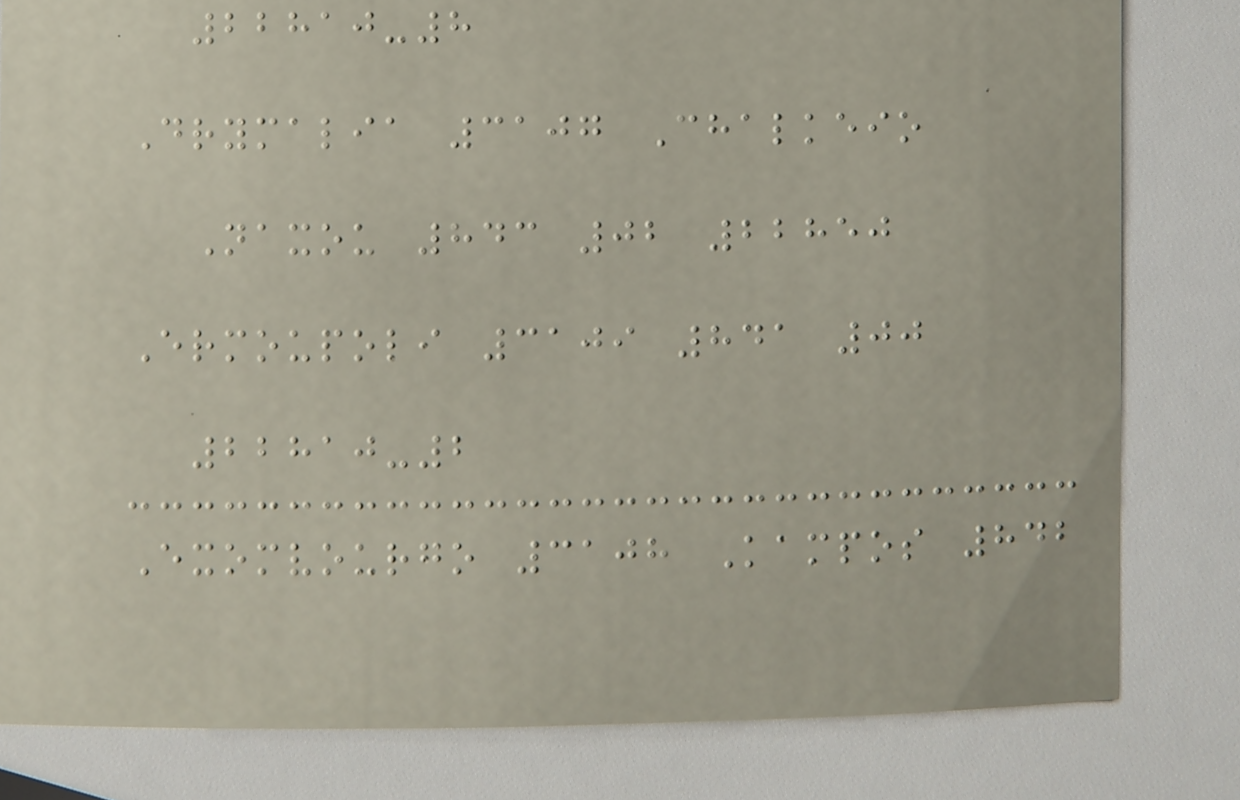22810-8
Drymalia 3107 Chalkeio
Naxou 843 02 22850
Ermoupoli 3109 841 00
22810-2
Exomvourgo 3108 Kampos 842
